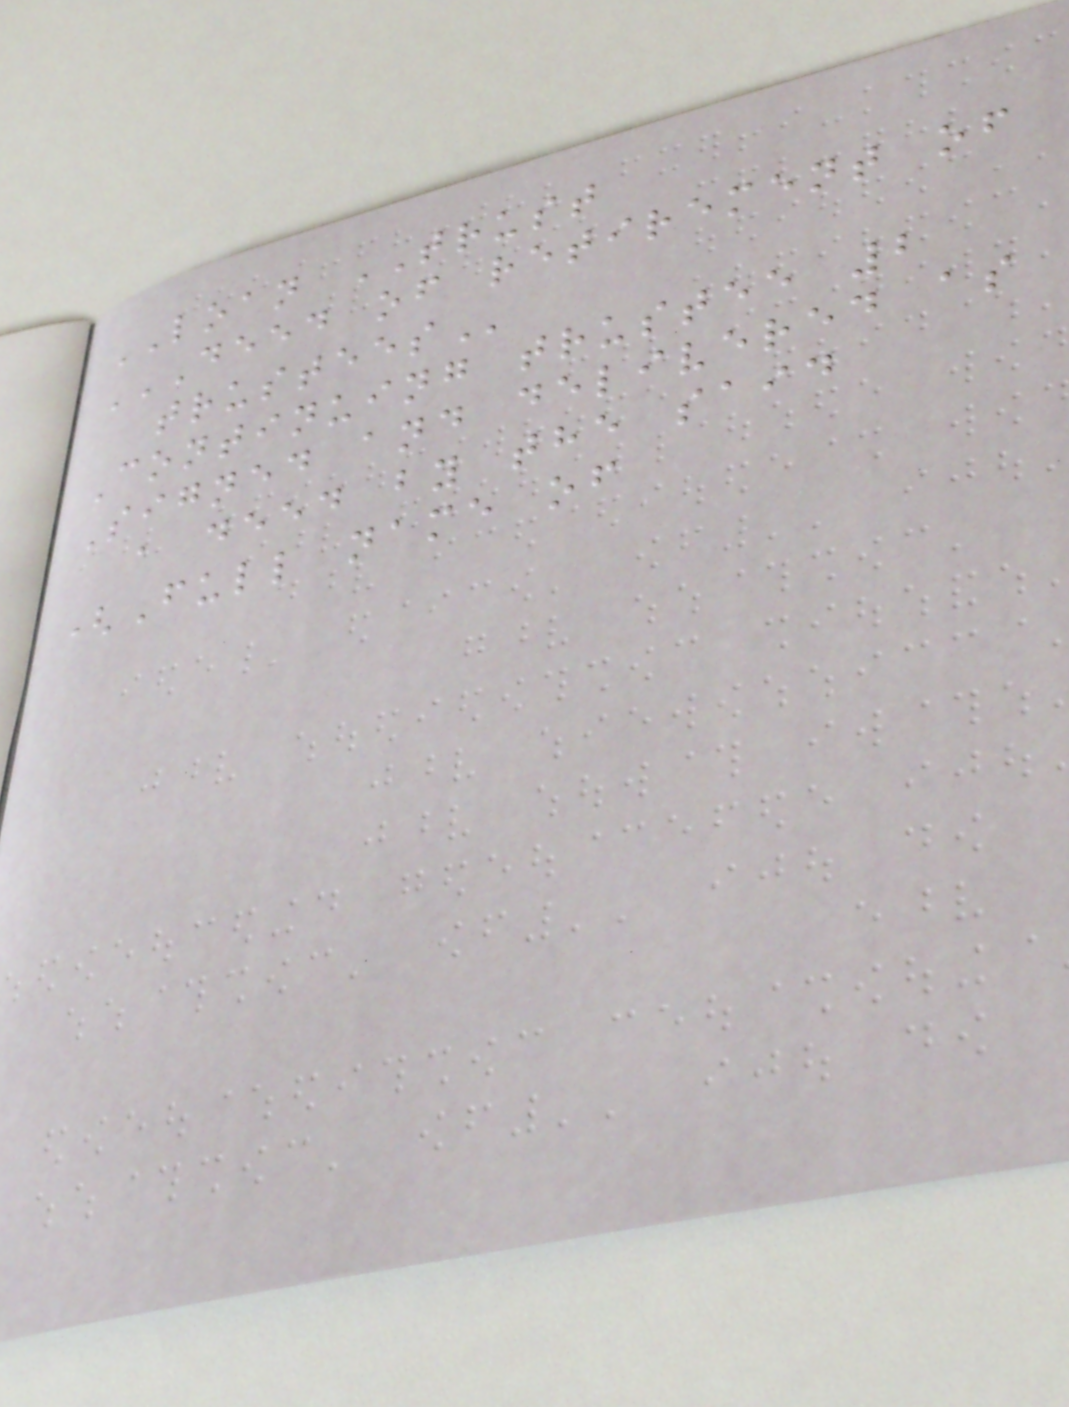LOAN TRUST
DEED OF RETIREMENT OF
TRUSTEES
Continuing trustee 2
Signed and delivered as
a deed by the said
(Full name of
